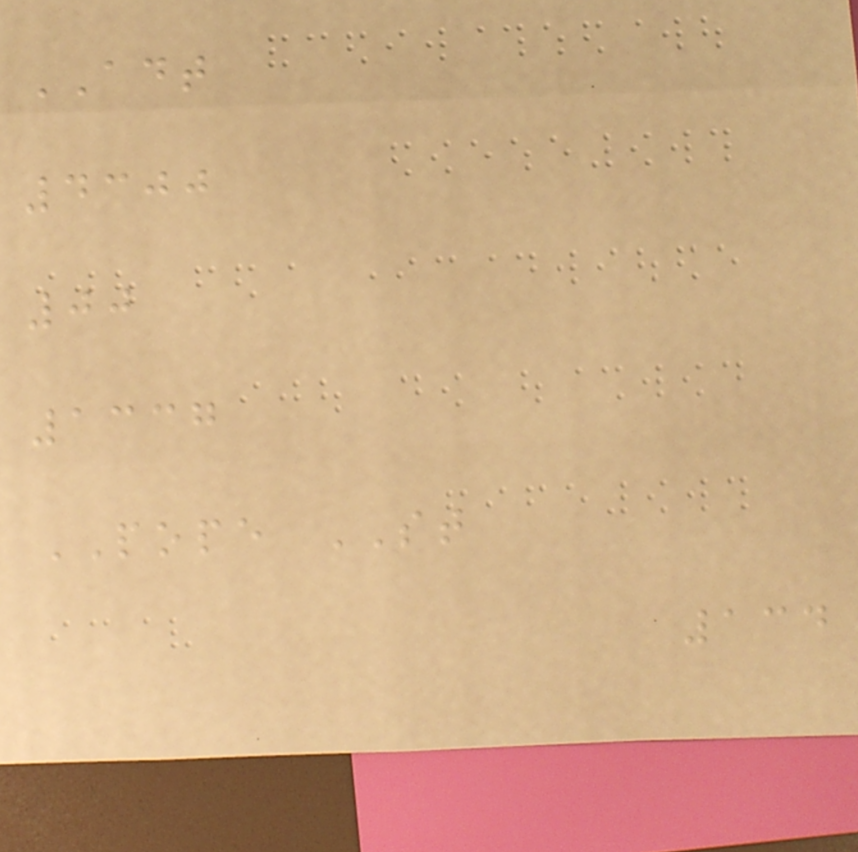ADT
4300
00
1337
POPE ST
134
